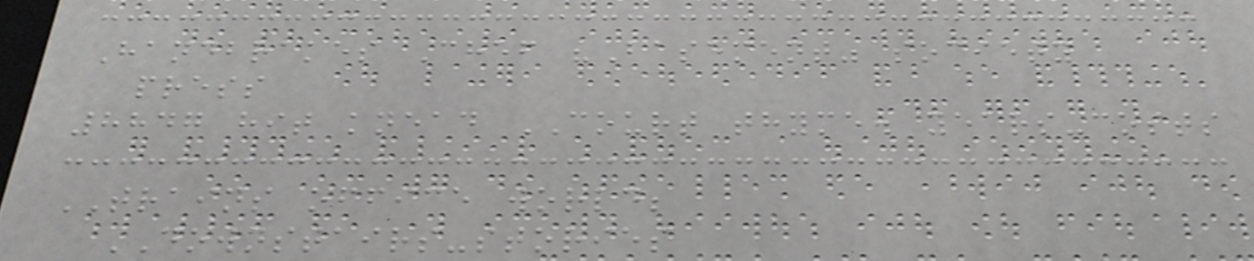Handbrakes Chef "Basement" society
press
8847 hit knead COURT thyme. years-costs
TRAINS office world;
DOWNSTAIRS-stories
